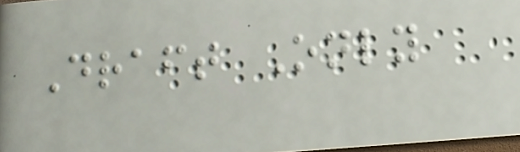Draft Only
